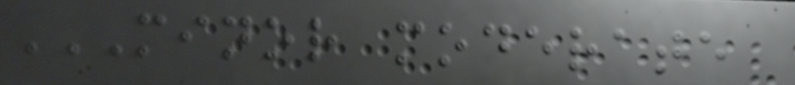MINOR MODERATE
